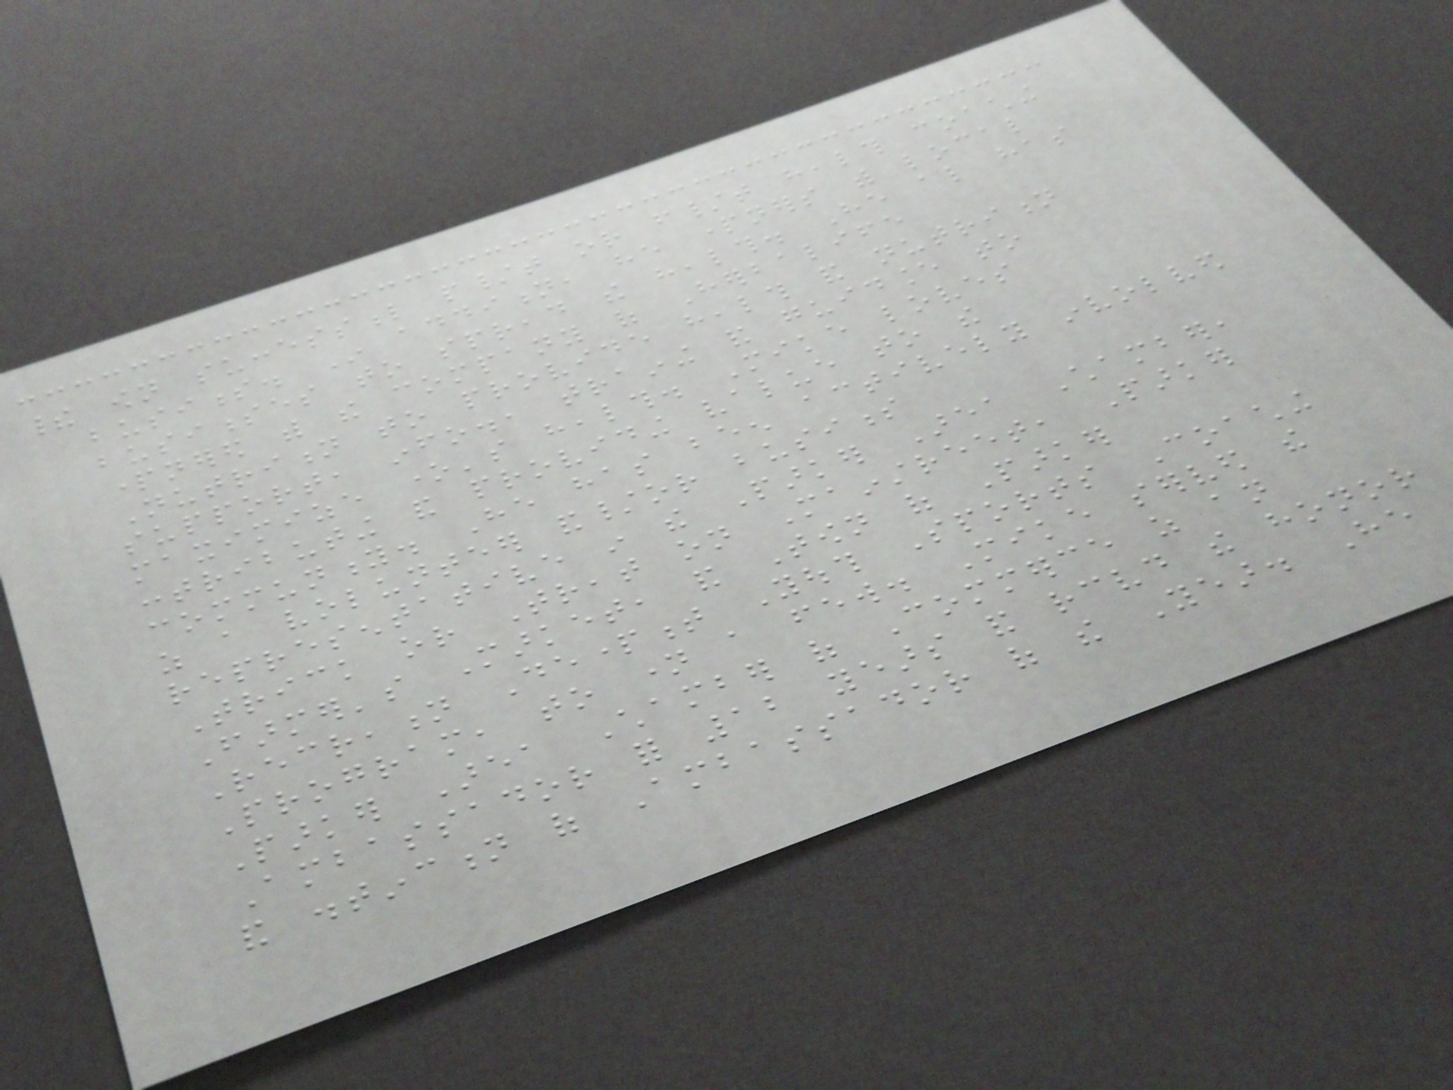their own successful p/t or f/t health coaching
business. In addition, he partners with local
businesses to spread the health. He also has
partnered with the company of Herbalife
Nutrition to provide health and nutrition
support, info., training and guidance to
maximize one's health. Mike loves
contributing and providing value to the
community. He has been actively involved
as a volunteer and/or business
representative in the Parker Area Chamber,
Trick or Treat on Mainstreet, Parker
Farmer's Market, and Town of Parker
Recreation Department Youth Sports Coaching
Program, to name a few. Mike served the
Parker Area Chamber of Commerce as an
Ambassador for 12 years and received the honor
and distinction of Ambassador of the Year. He
